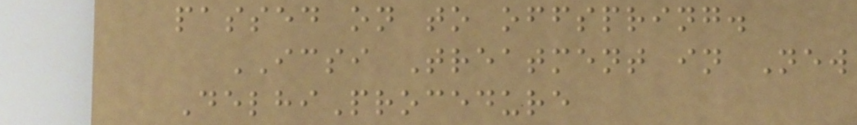passed on to offspring.
ICSI Treatment in New
DelhiProcedure
